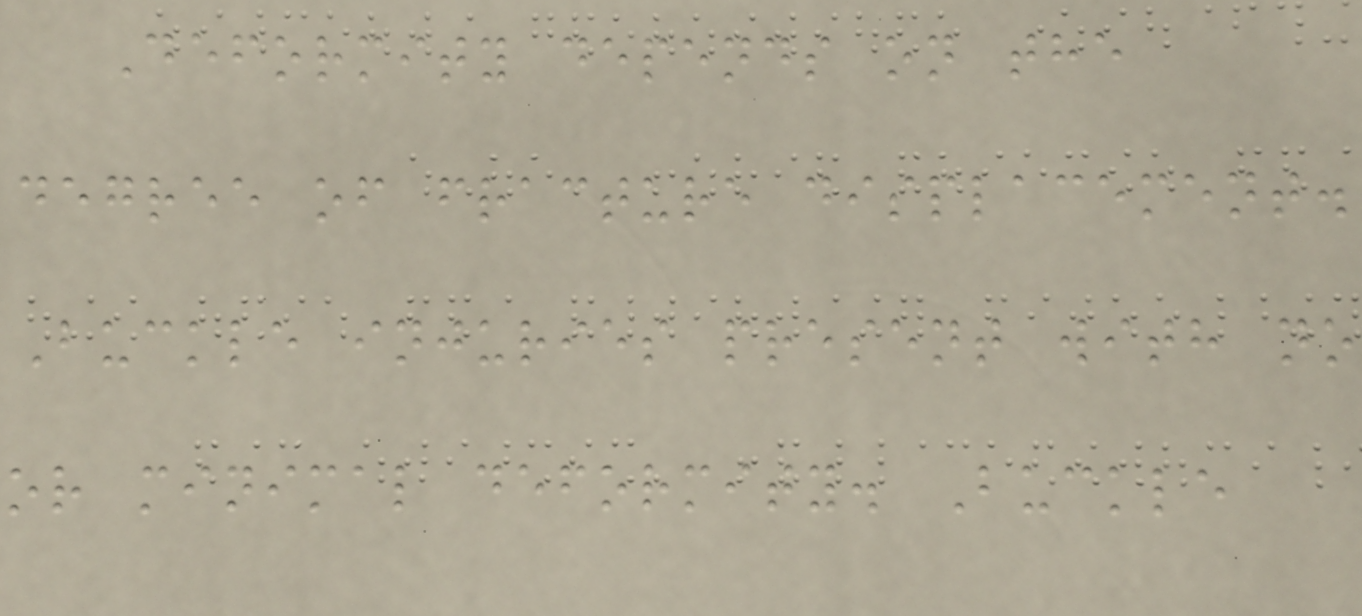Deformity depends on the
degree of fracture displacement.
Buckle injuries present with no
or minimal deformity. Buckle
